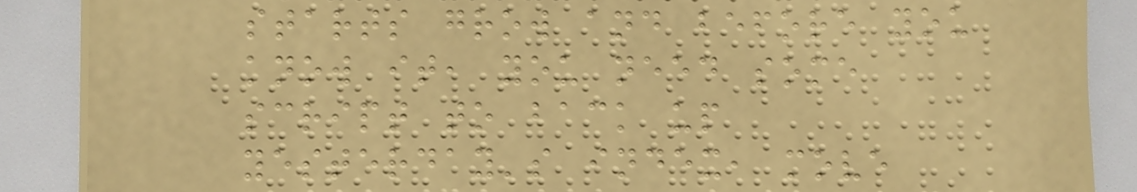starts grow and before you
know it, you need some
script to back up
yesterday's index, move
